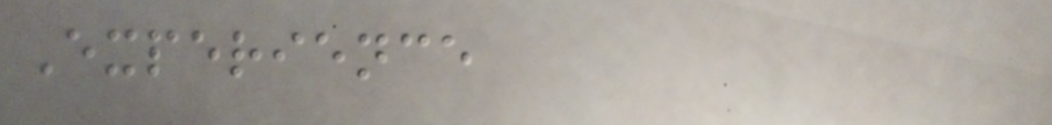Experience
